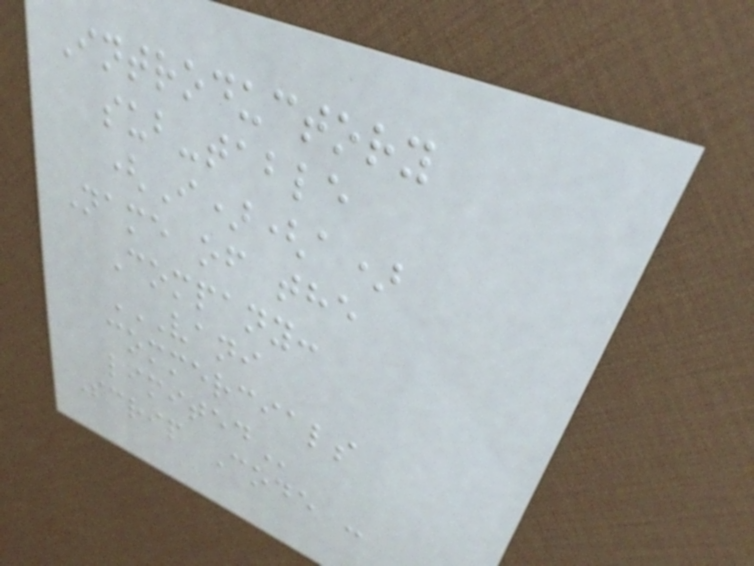Introductory
sub-table
(I)(a)
Name of the
Company:
VANI
COMMERCIALS
LIMITED
Scrip Code :
